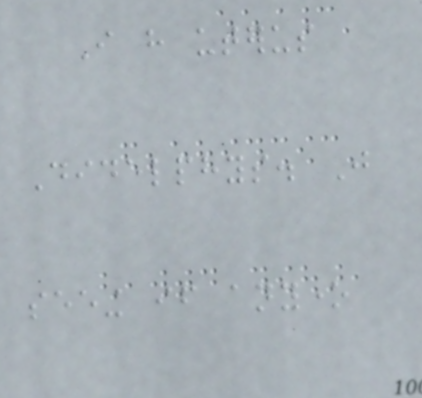I have uterus
Didelphys. Just
seeing if anyone
